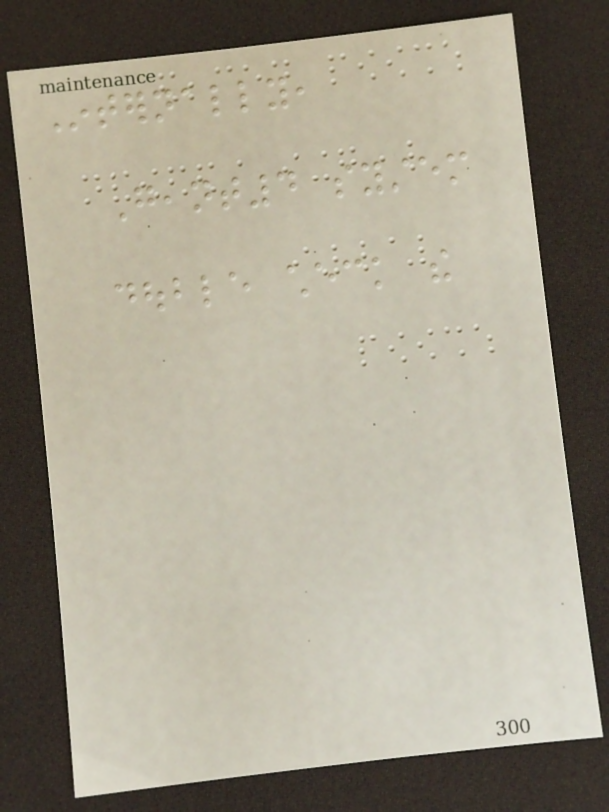Internally,
Geant4 system
double check the
